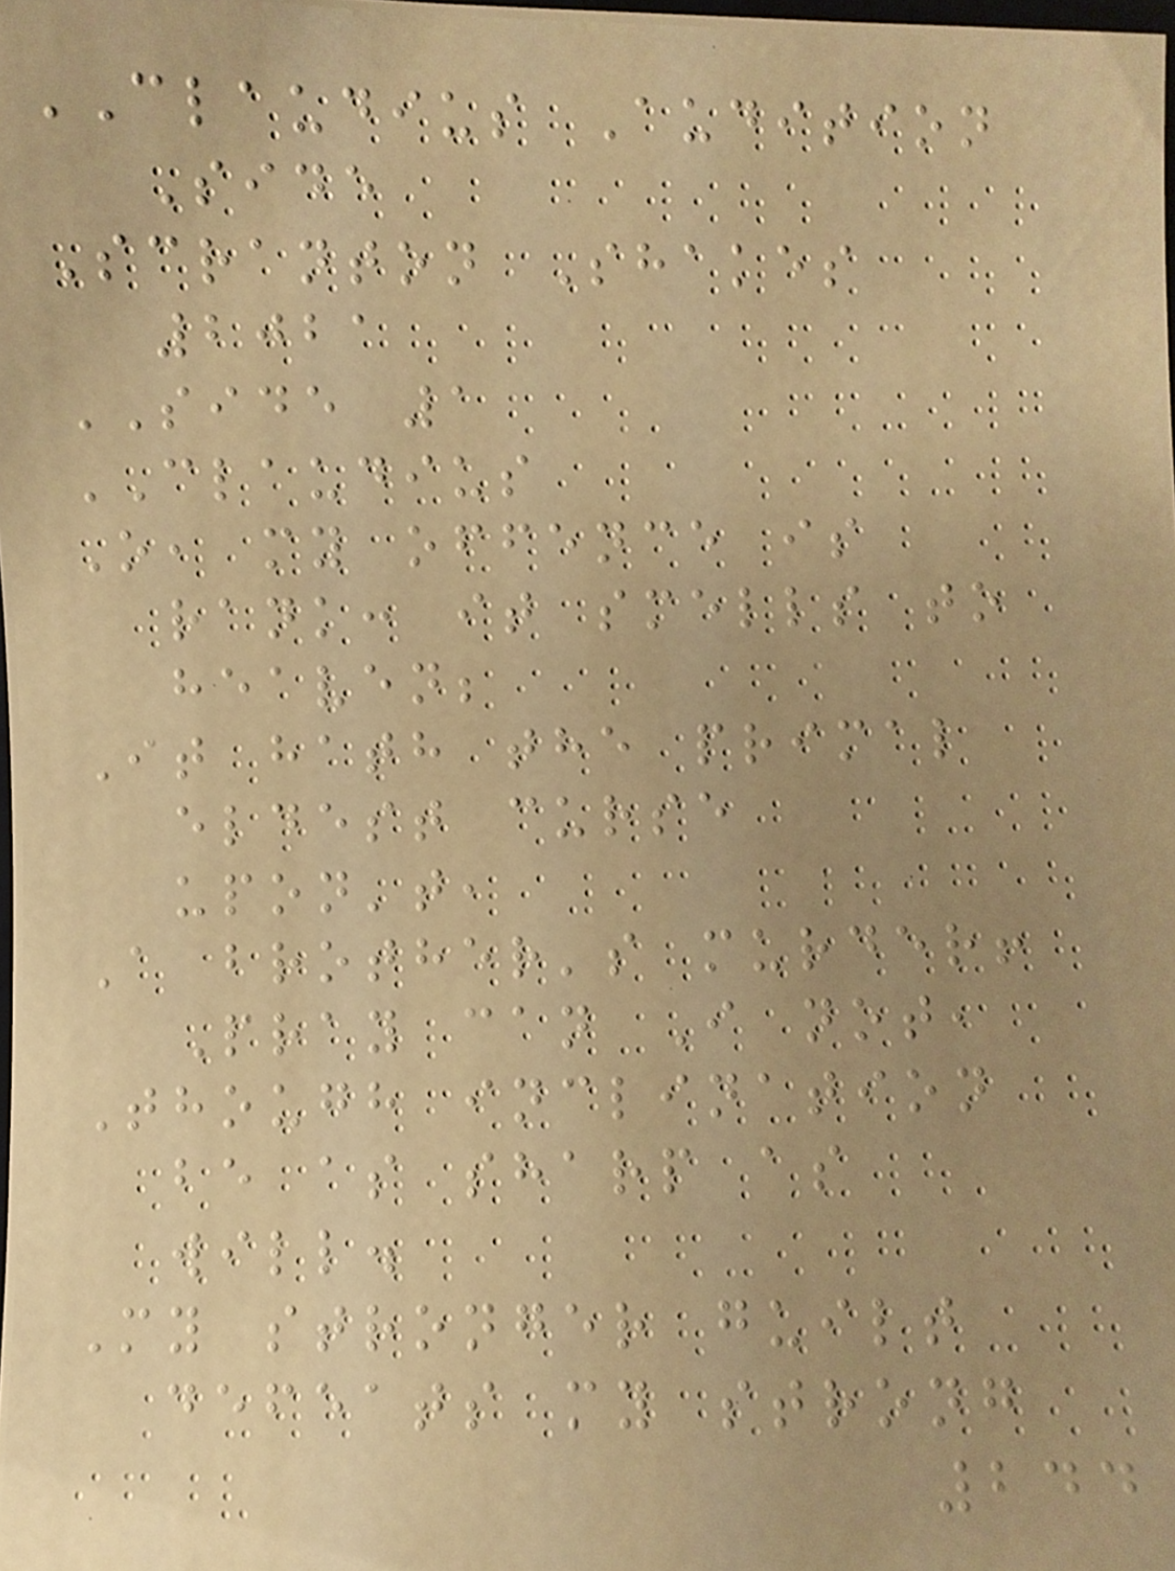CLAUDIUS Audition
Side
Scranton Shakes
2021
SIDE 1
CLAUDIUS
O, my offence is
rank: it smells to
heaven;
It hath the primal
eldest curse
upon't,
A brother's murder!
Pray can I not,
Though inclination
be as sharp as
will.
My stronger guilt
defeats my strong
244
